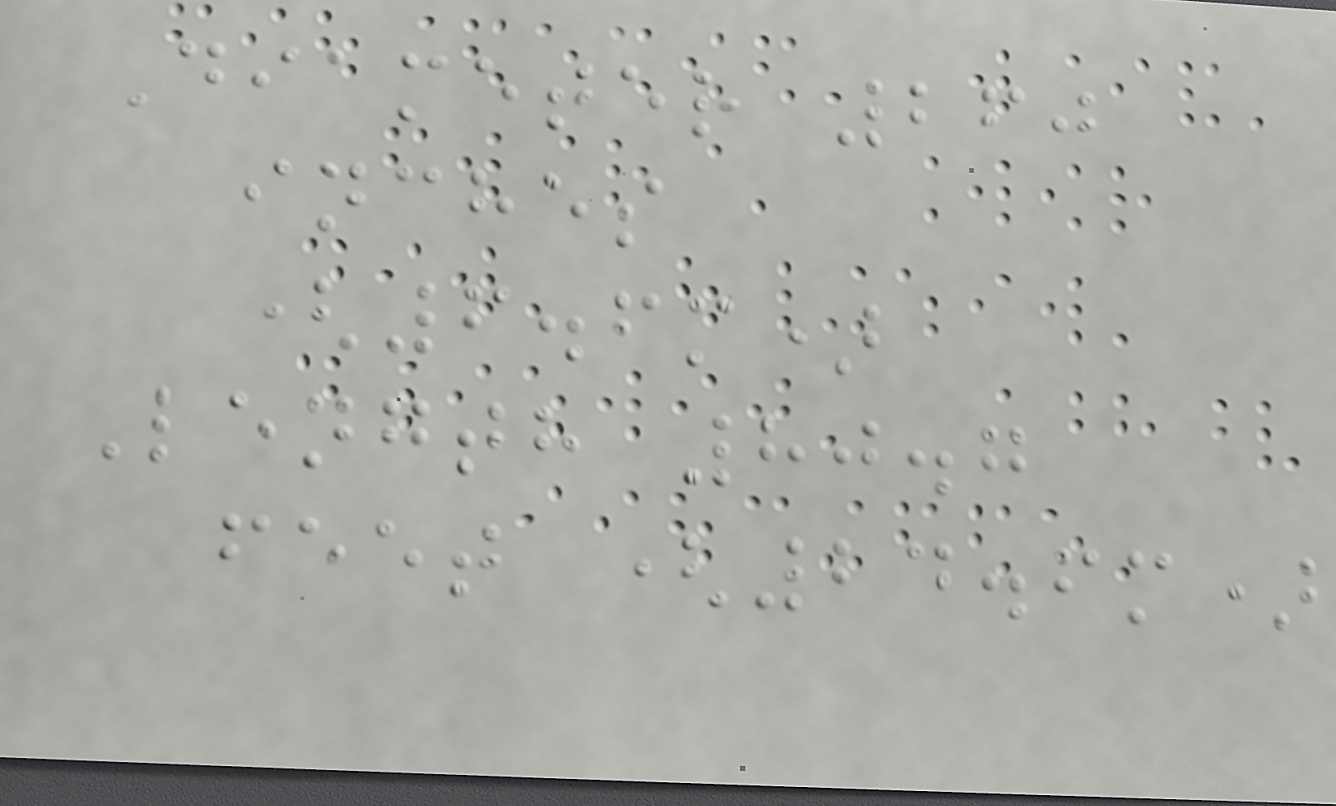Diameter 260
inches
(6.6m)
Length 80.7
feet (24.6m)
